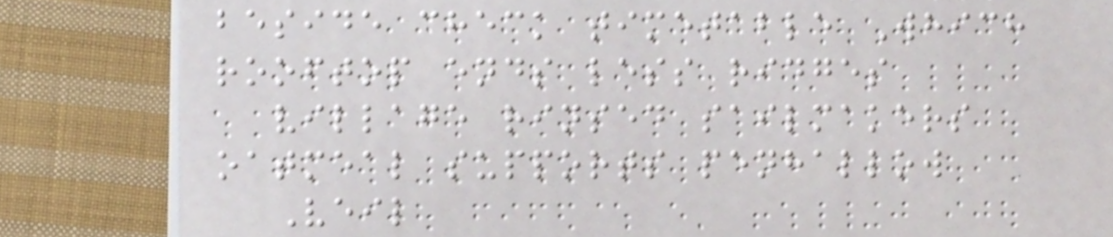beside check timetable Which
rooftop ends less ridges
village rinsed sailmakers
oatmeal supports penhallow
Veil
